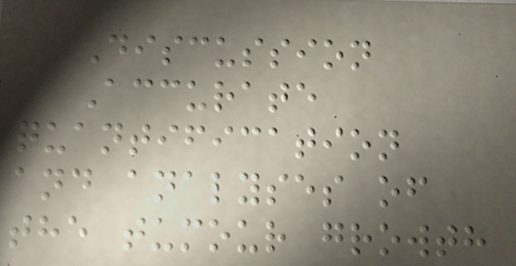Discussion
Accurate
quantification
and analyses of
the tumour growth
